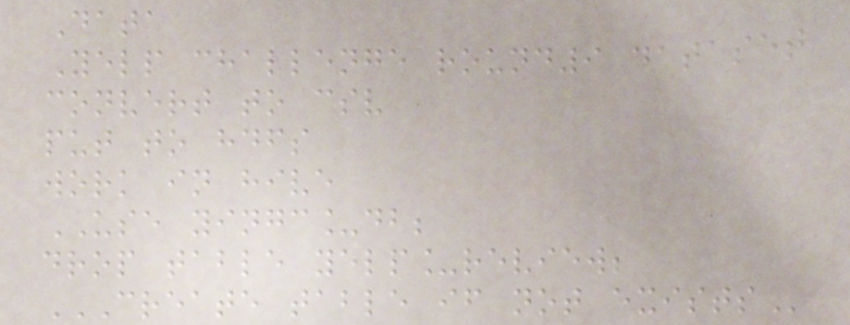Data
Yelp challenge round9 dataset
convert to csv
put to hdfs
work in hive
USE yingc_db;
drop table yelp_review;
CREATE TABLE IF NOT EXISTS
